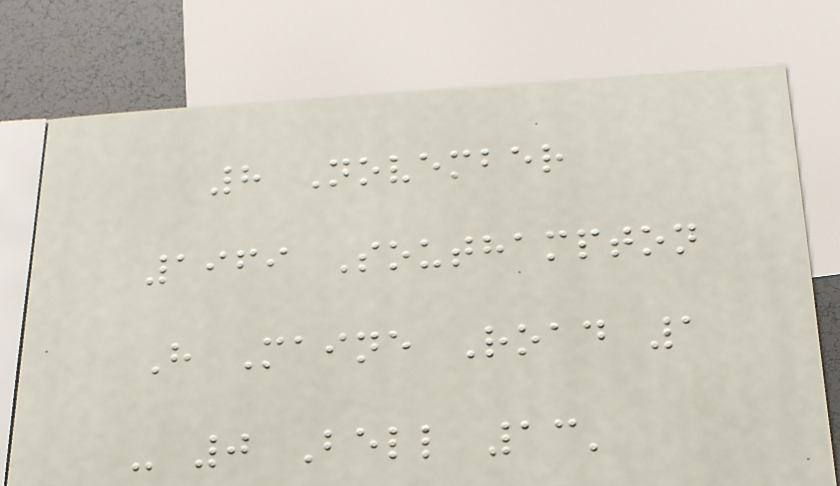8 November
1969 Southampton
H Maine Road 1
- 0 Bell 13'
